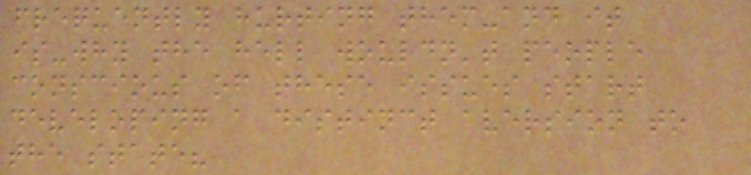frequently hurting them-and it
is-why the hell wouldn't people
conscious of these issues start
developing a distinct aversion to
the state?
